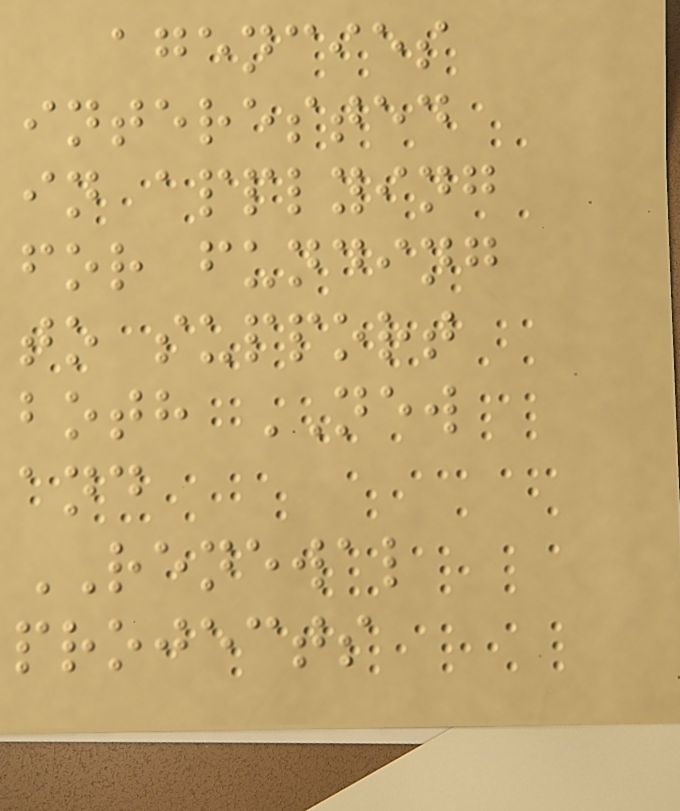agencies
interested
in applying
for funding
to support
both NEW
and
RENEWAL
projects
